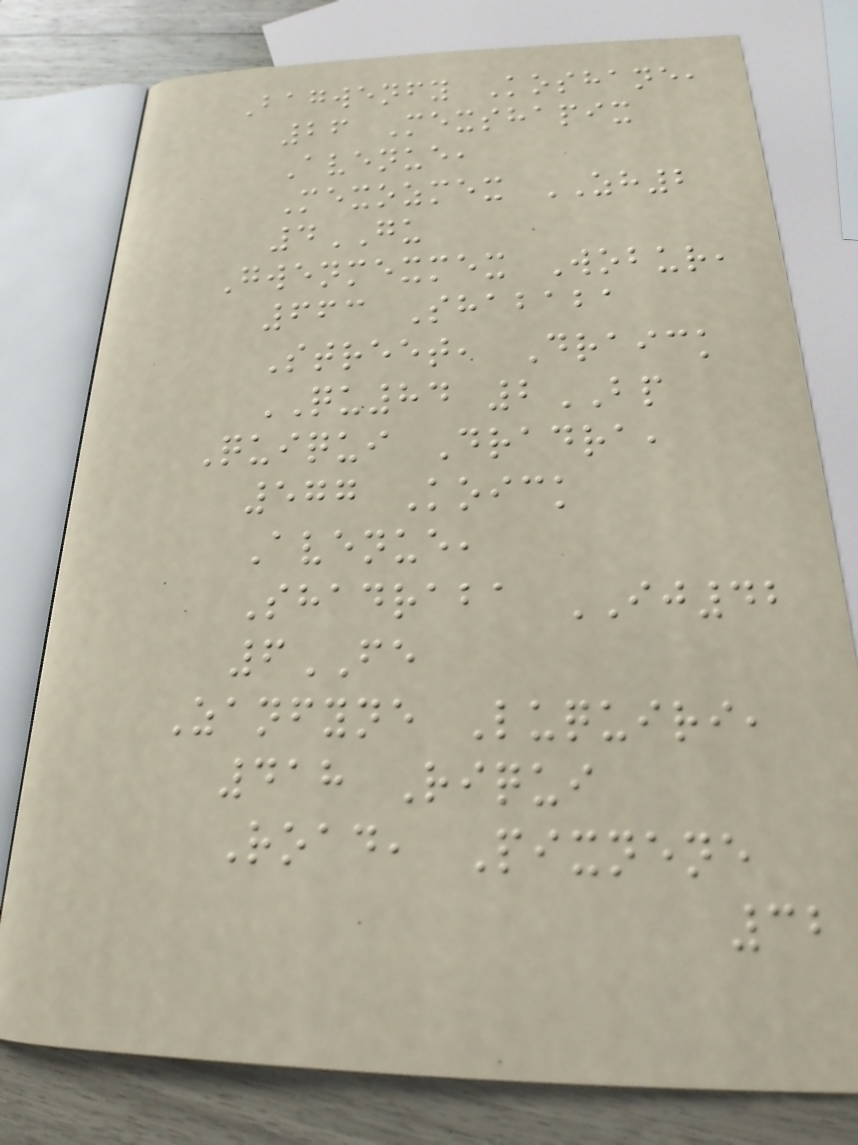Bagwenfy Koshane,
26 Mexshapix
Avenue,
Mexozmex ZH2
4GU
Gwenmexmex Wobur,
663 Shababa
Street, Draick
QU84 2BP
Quiqui Dradra,
577 Koick
Avenue,
Shadraba IJ42
6FE
Zanfyne Luquiri,
418 Riqui
Road, Pixnene
32
